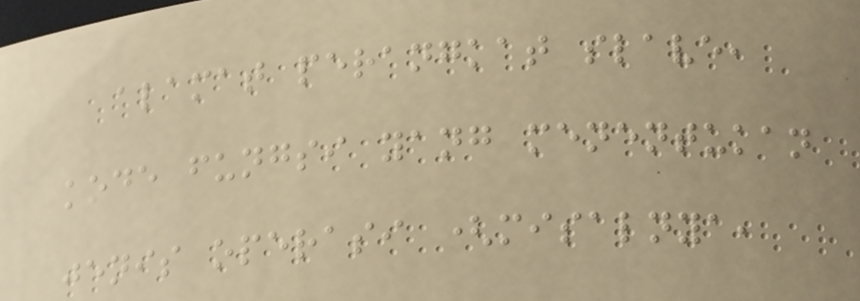alamat perangkat slave,
kode fungsi yang menentukan
jenis operasi (misalnya,
